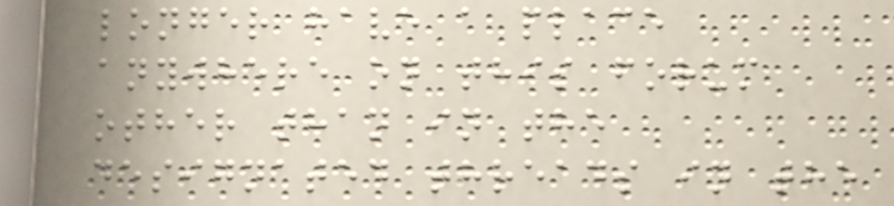longer have a place
anywhere on this forum
other than in the
designated threads in the
